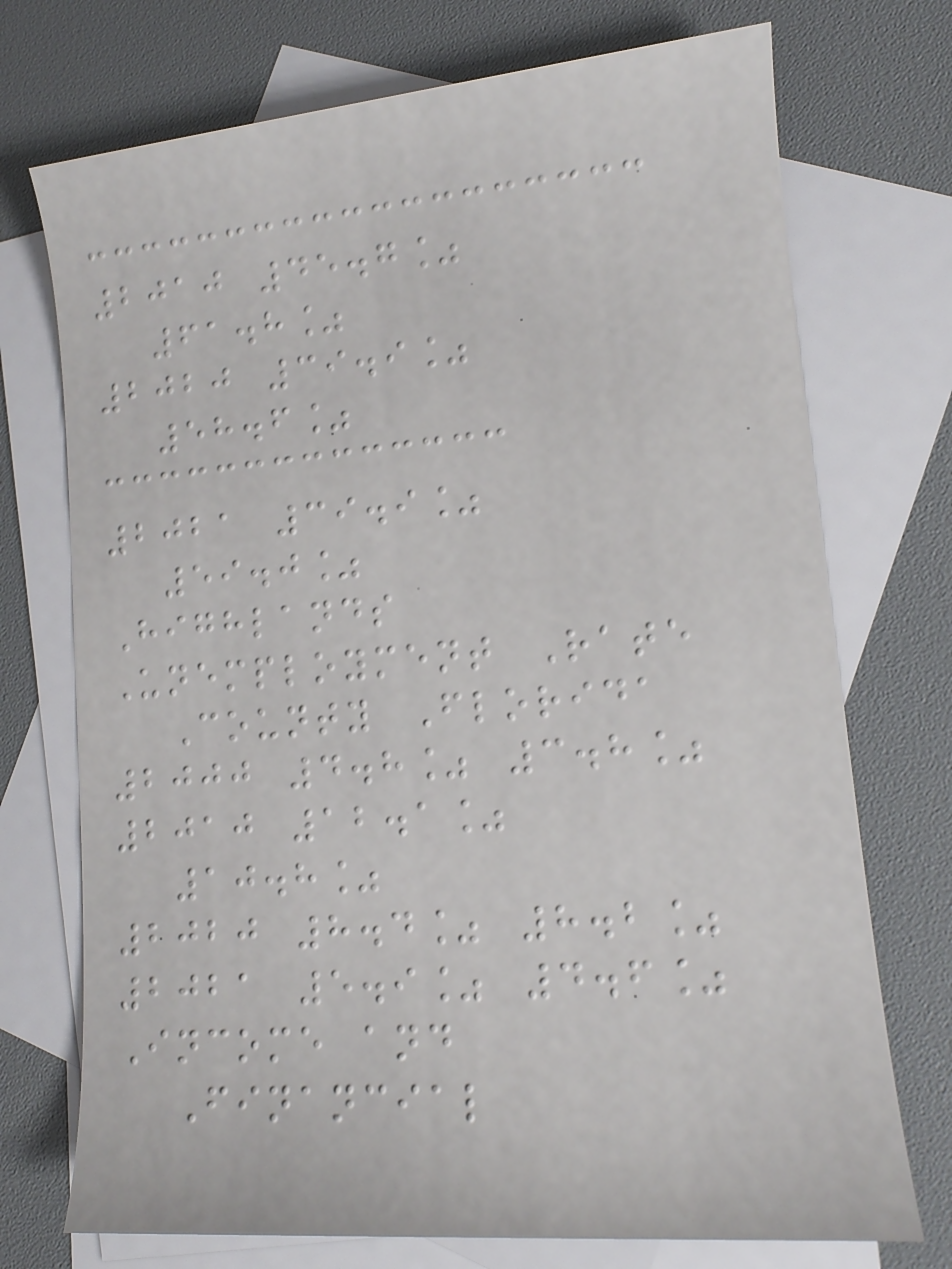2010 45.7%
61.8%
2020 39.9%
58.6%
2021 39.9%
59.0%
Highlands
Unemployment Rate
County Florida
2000 4.8% 3.8%
2010 12.1%
10.8%
2020 8.4% 8.2%
2021 5.9% 4.6%
Income and
Financial
